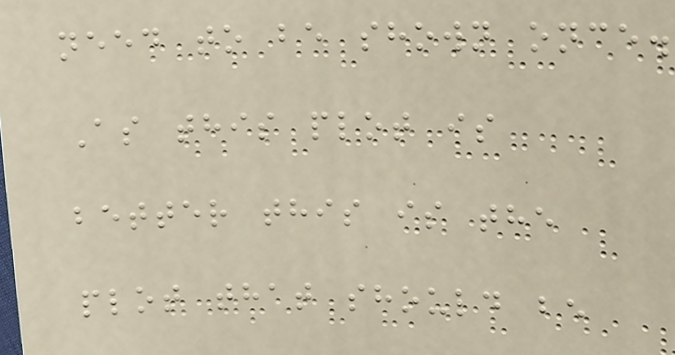need to be shown once.
As this plot is
better this is the
plot that should be
